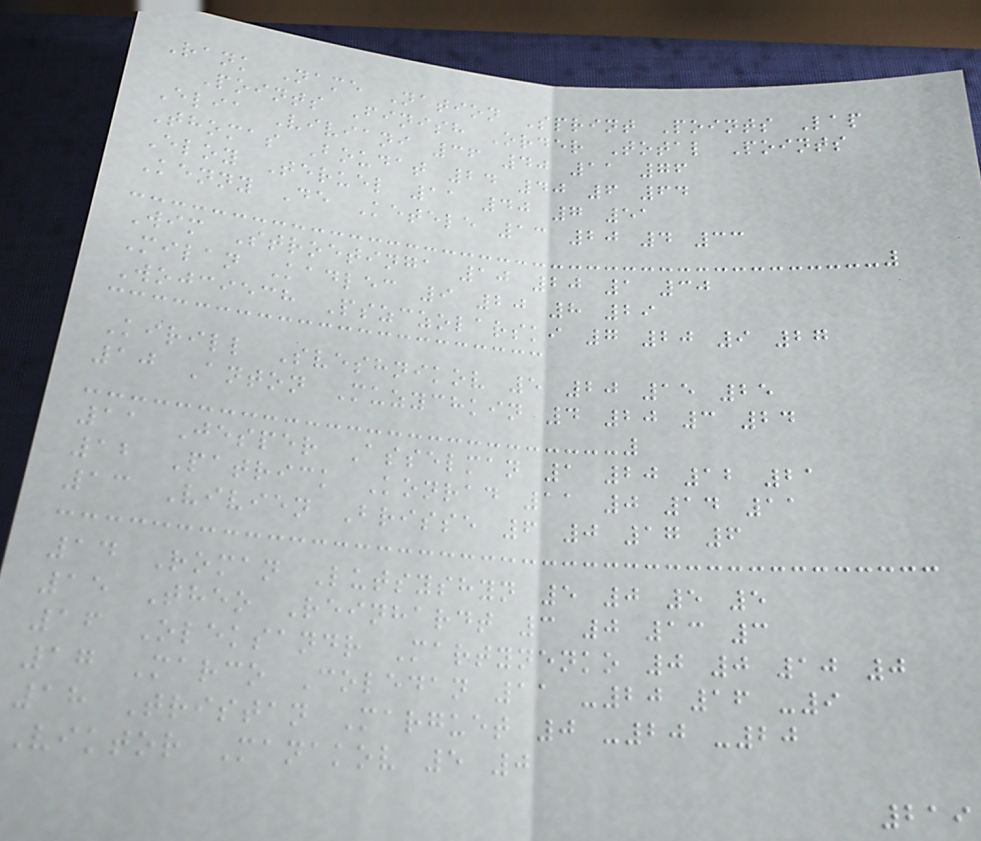Rank Name Nation Sprint Points Lap
Points Finish Order Total Points
Elia Viviani 36 40 11 76
Thomas Boudat 24 40 6 64
Eloy Teruel 11 40 7 51
Kenny De Ketele 13 20 4 33
Wim Stroetinga 10 20 1 30
Milan Kadlec 9 20 8 29
Wojciech Pszczolarski 7 20 9 27
Kirill Sveshnikov 5 20 15 25
10 Anton Muzychkin 4 20 3 24
11 Jesper Asselman 1 20 12 21
12 Patrick Konrad 11 0 14 11
13 Vivien Brisse 6 0 17 6
14 Roman Lutsyshyn 5 0 5 5
15 Theo Reinhardt 3 0 13 3
16 Oleksandr Martynenko 0 0 10 0
17 Marco Coledan 11 -20 16 -9
18 Tristan Marguet 0 -20 -20
Viktor Manakov 5 0
219
